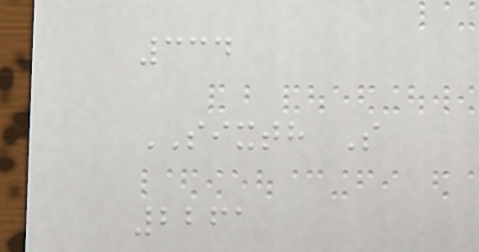334
SIXTH S
2261
